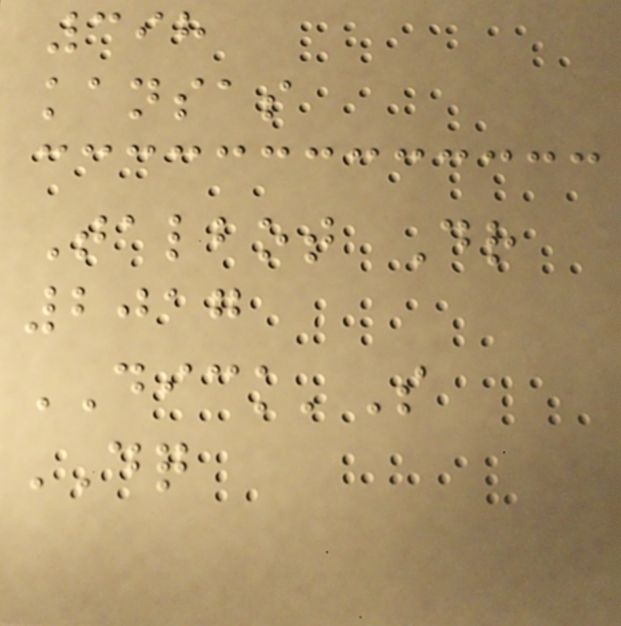398
kansas
Talbot Dr
2017
DICK'S
DQ
